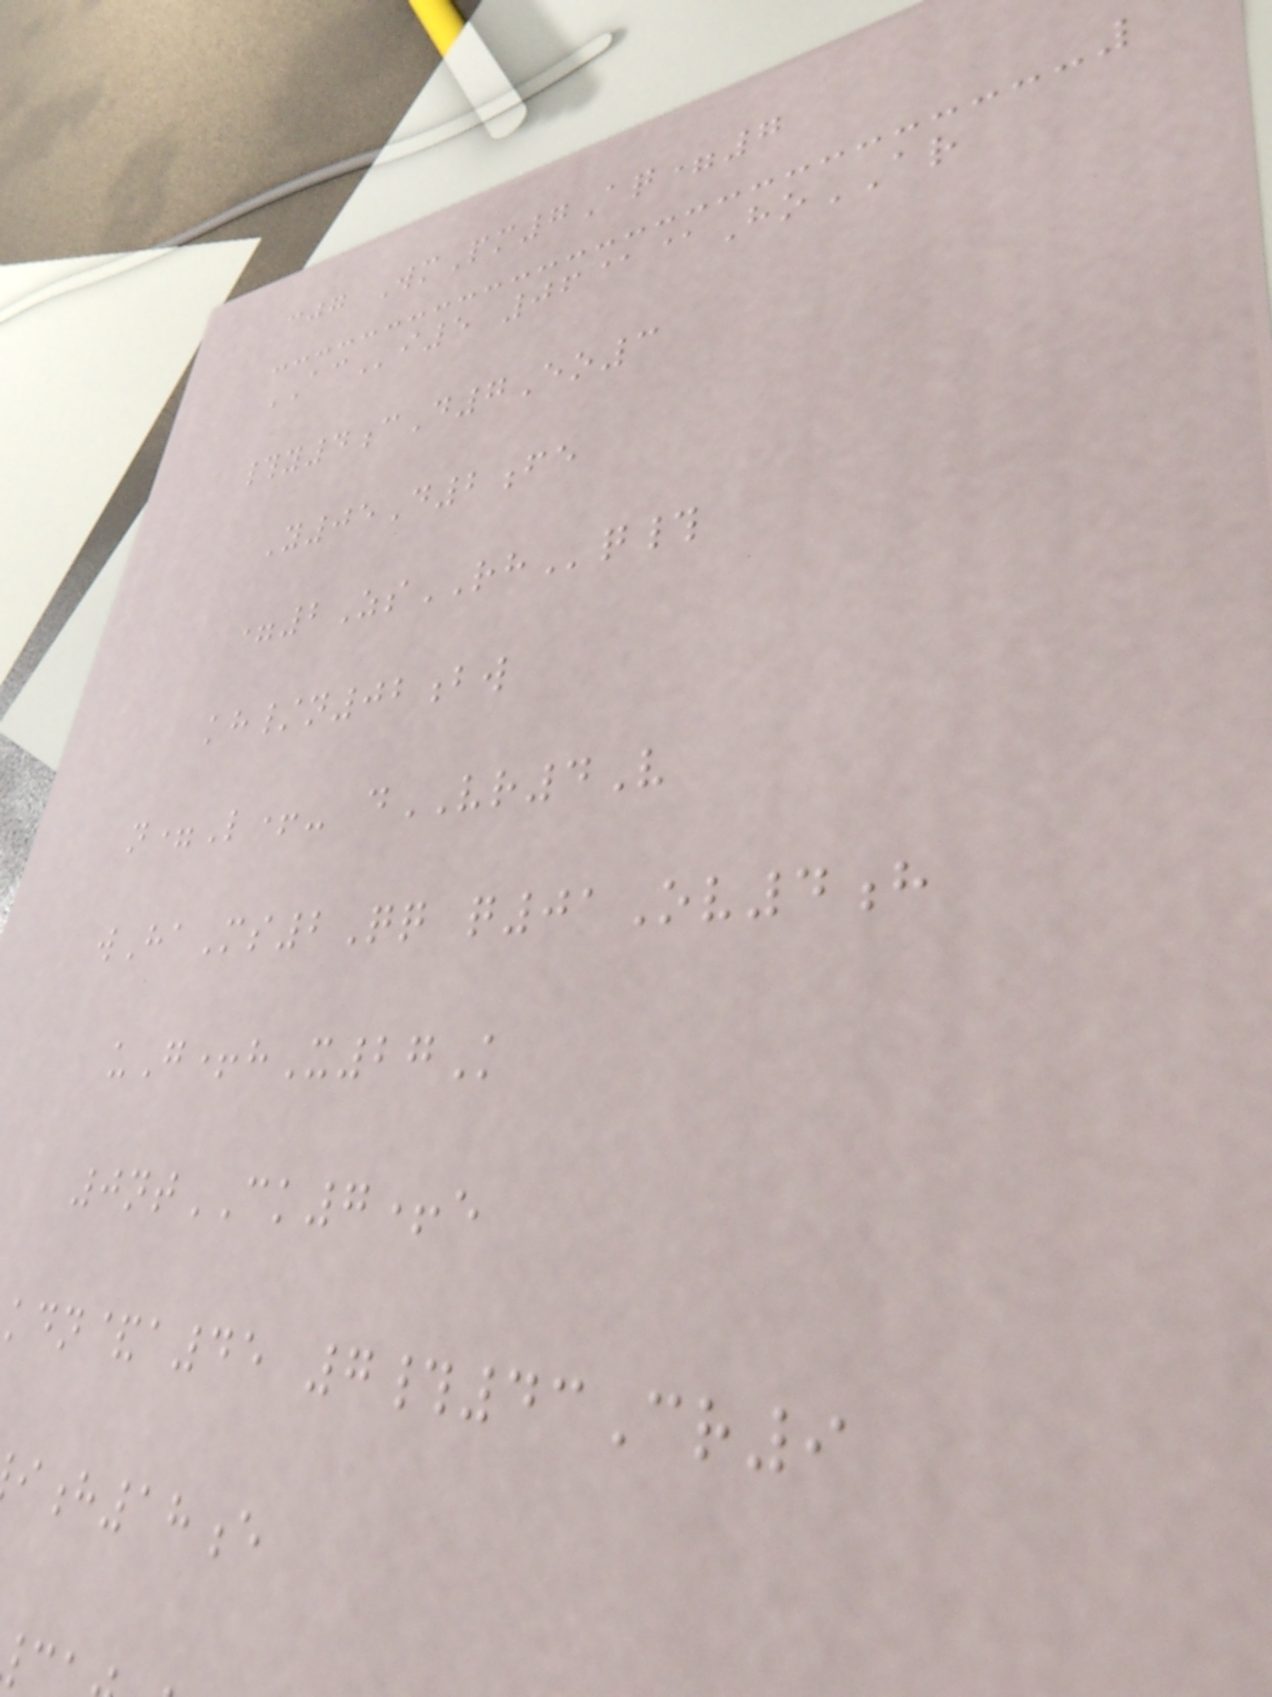cjg WmPm7Aq=7
ACi5 06@@HoAR
#y4cD7Eo3
Y05D2fe
=2ZsRHq#
kh/n02bw
n=L+- dVR4V
wHaMs2Qq q01Ov4h
uG+hX27K
0ntCK7+e
kdn&a45 7#43Cr9
h18e
